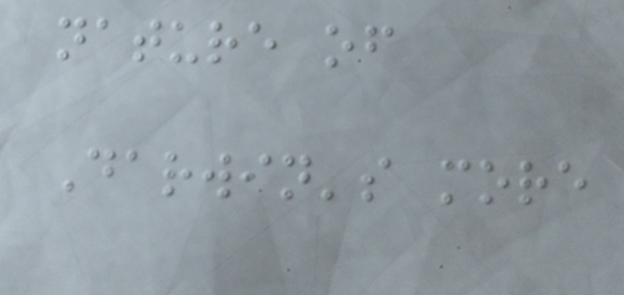nature of
Darwin's more
